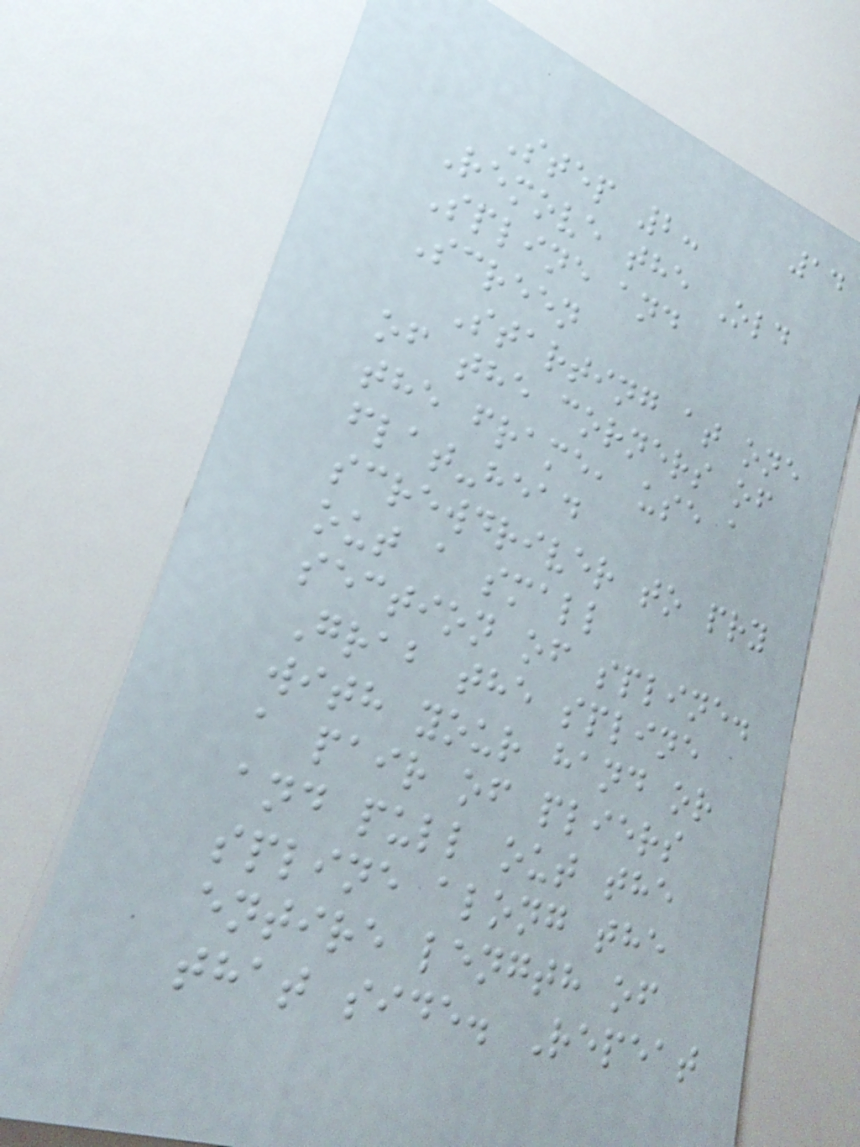14
Step 2:
Remove the Old
Spline and
Screen
Starting at one
of the corners of
the frame, use a
flat-head
screwdriver to pry
out a small
section of spline.
Grab the spline
with your hand or
a pair of pliers
and pull out the
spline along the
entire length of
that side. Repeat
